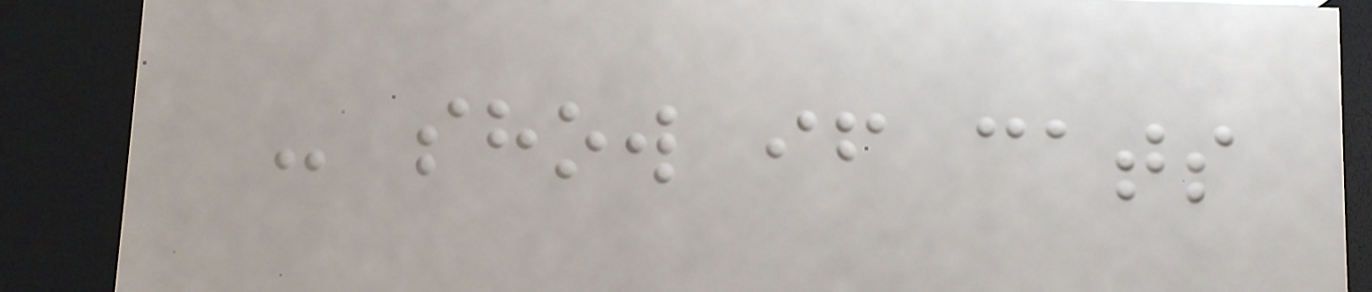- show if cats
